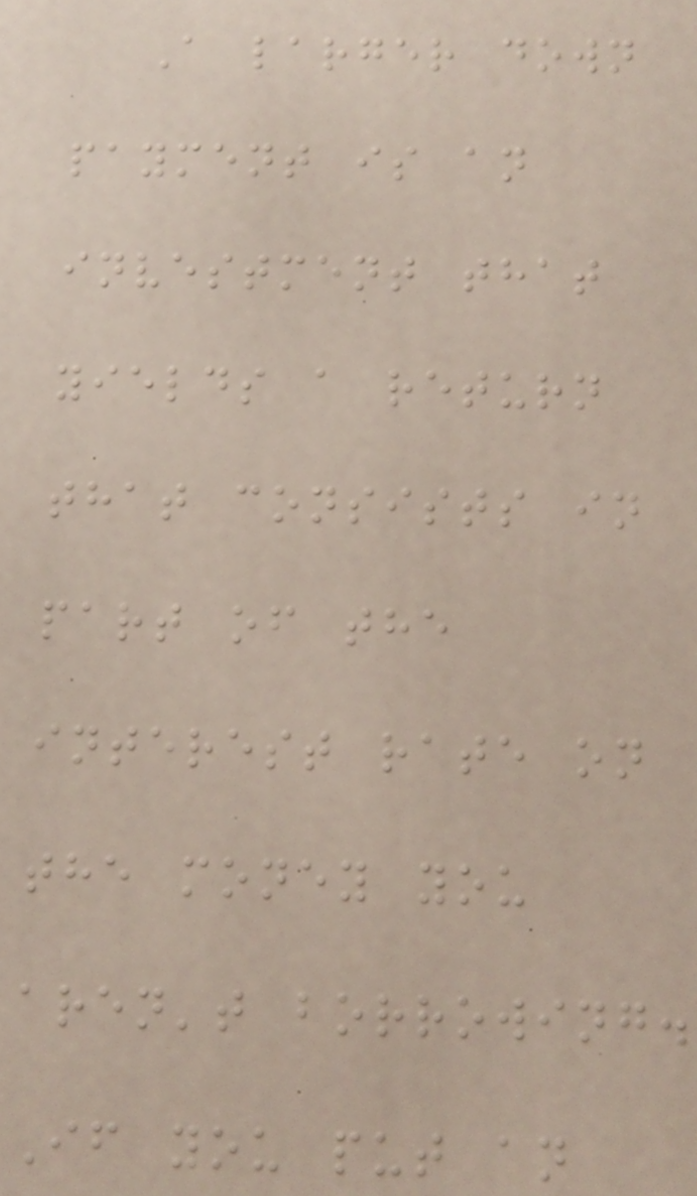A larger down
payment is an
investment that
yields a return
that consists in
part of the
interest rate on
the money you
aren't borrowing.
If you put an
